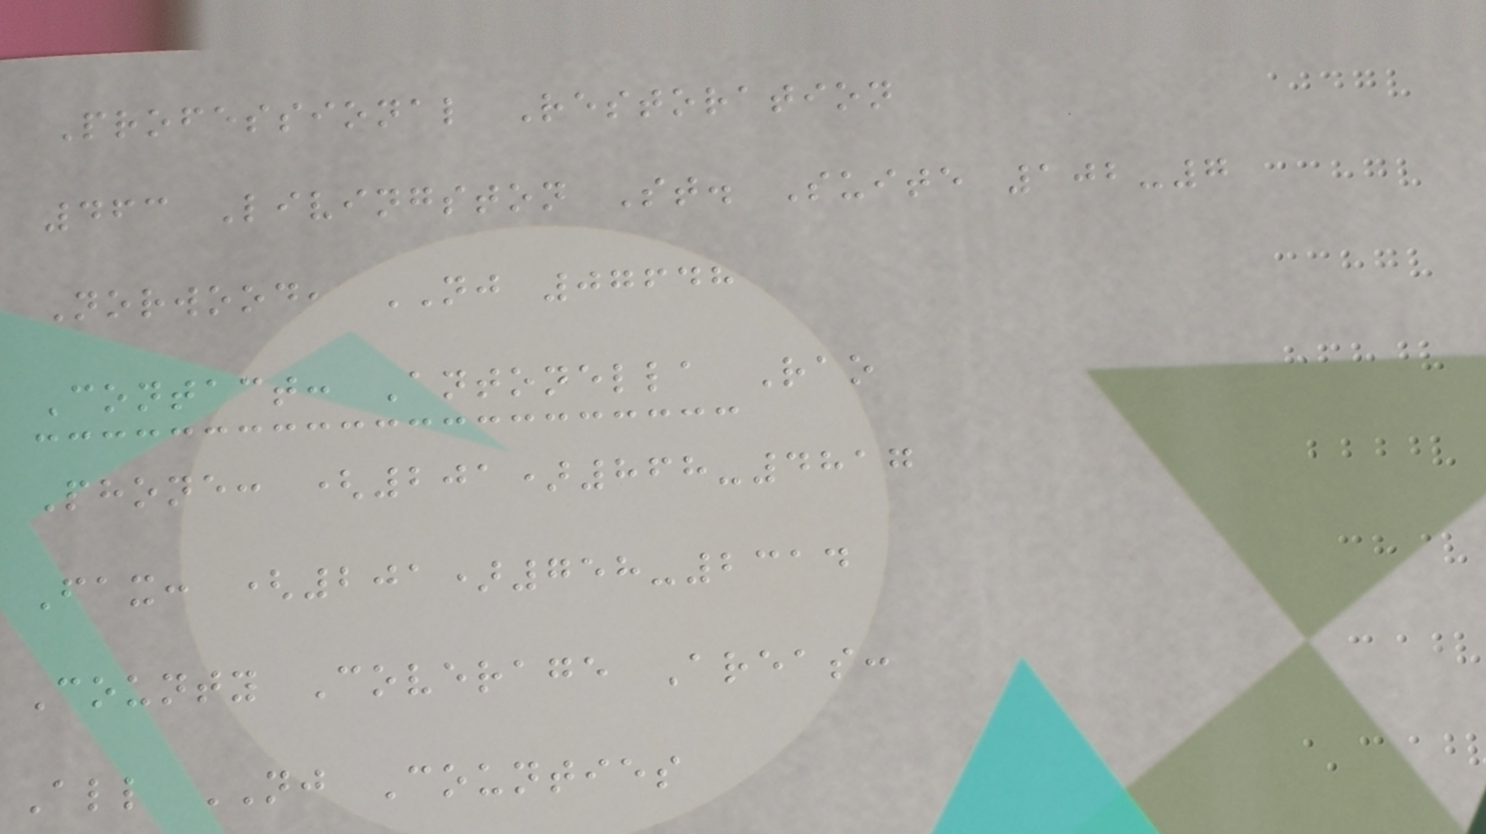Professional Restoration
463 Livingston St. Suite 102-7
Norwood, NJ 07648
Contact: Antonella Rao
Phone: (201)868-4817
Fax: (201)758-2314
County Coverage Areas:
All NJ Counties
